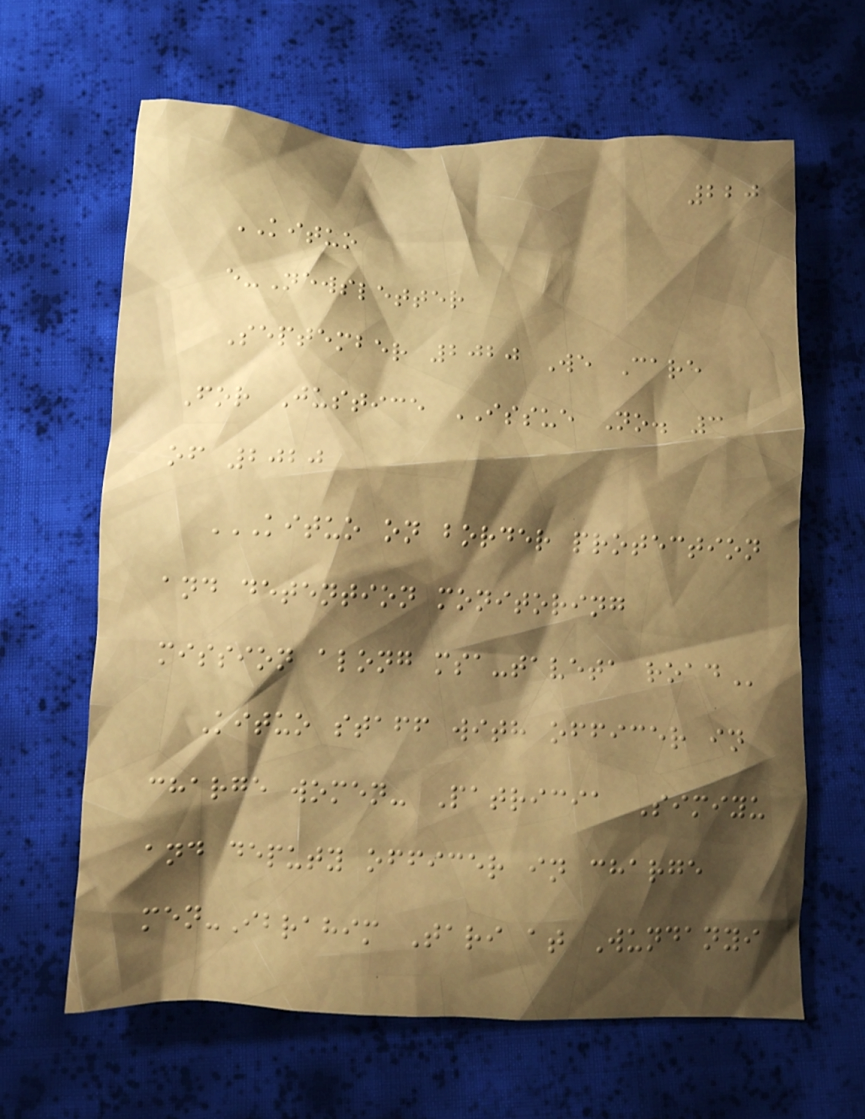220
KITUO
e-Newsletter
September 2020 We Care
For Justice ISSUE No. 3
of 2020
KITUO ON BORDER PROTECTION
AND DETENTION MONITORING
MISSION ALONG MSA-TAVETA ROAD
Kituo staff with officer in
charge women- Patricia Simiyu
and deputy officer in charge
men-Ibrahim Tari at Wundanyi
